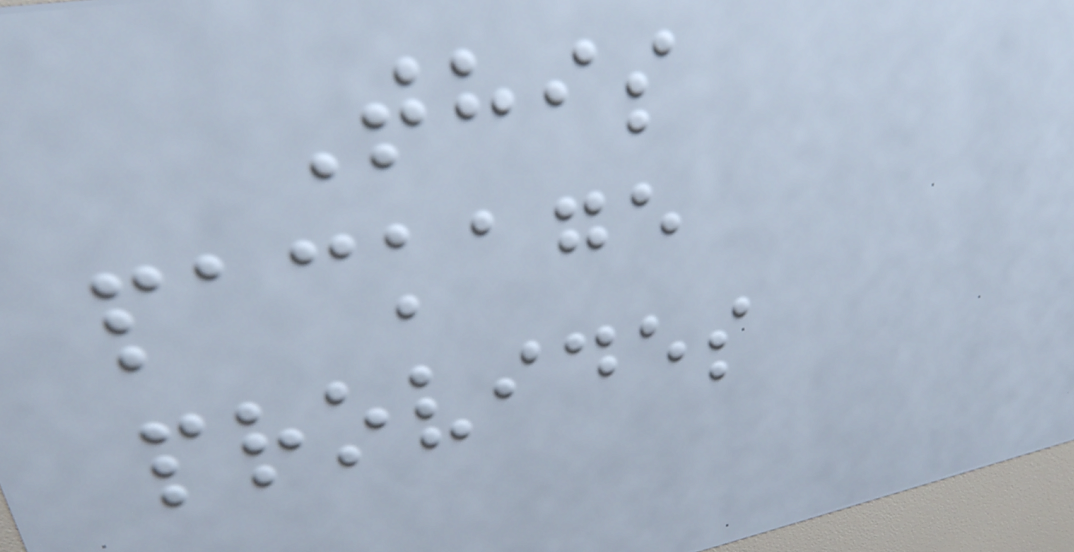This
package
provides
